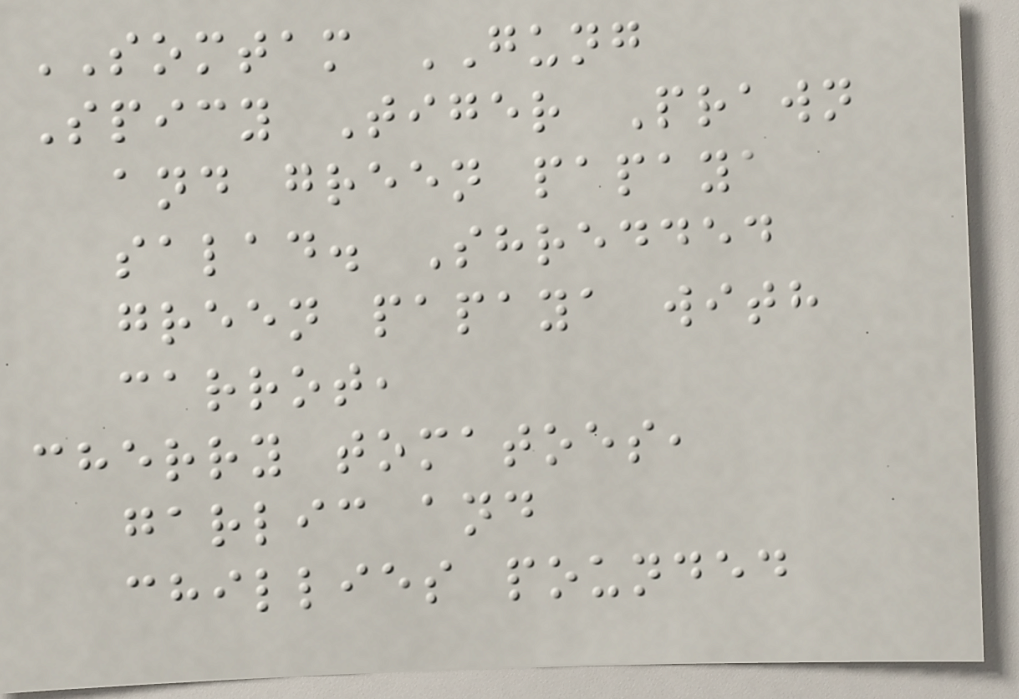SOMTAM GUNG
Spicy Tiger Prawn
and green papaya
salad. Shredded
green papaya with
carrot,
cherry tomatoes,
garlic and
chillies pounded
